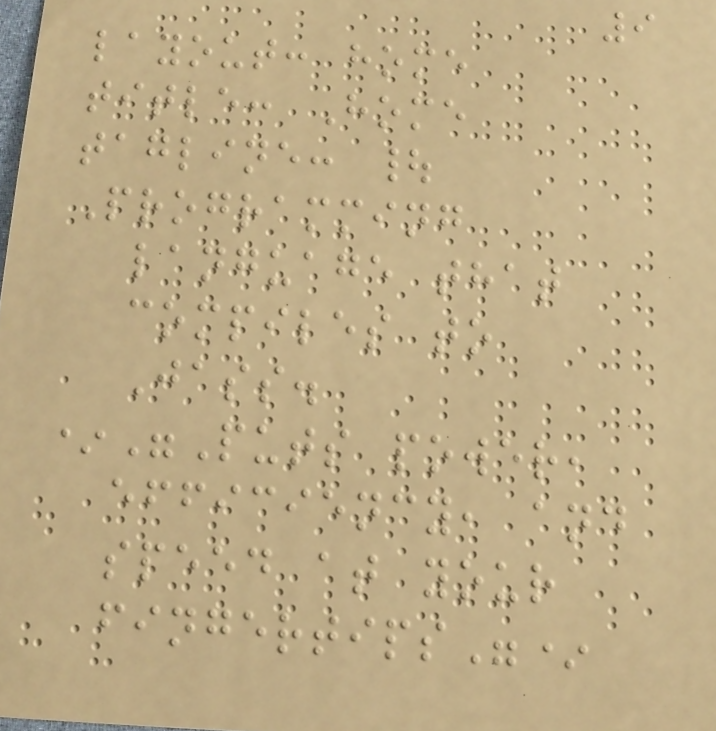9
layout: home
title: Home
tagline: |
Programming
language that
compiles to
Jass.
*"Puts power,
efficiency, and
speed at your
fingertips"*
